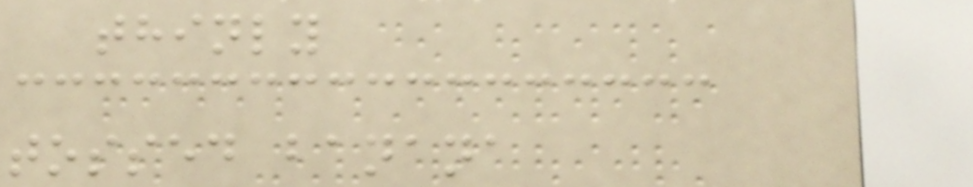thinly
tossed banana
